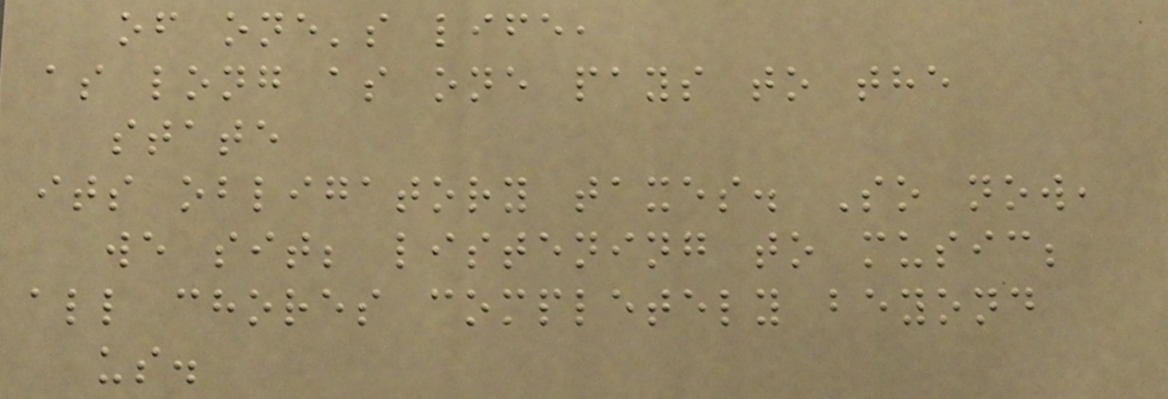of one's life,
as long as one pays to the
state
its obligatory taxes. So now,
we sit; listening to music;
all chores completely beyond
us.
